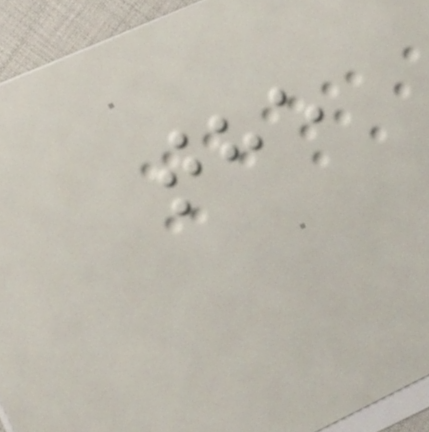the
